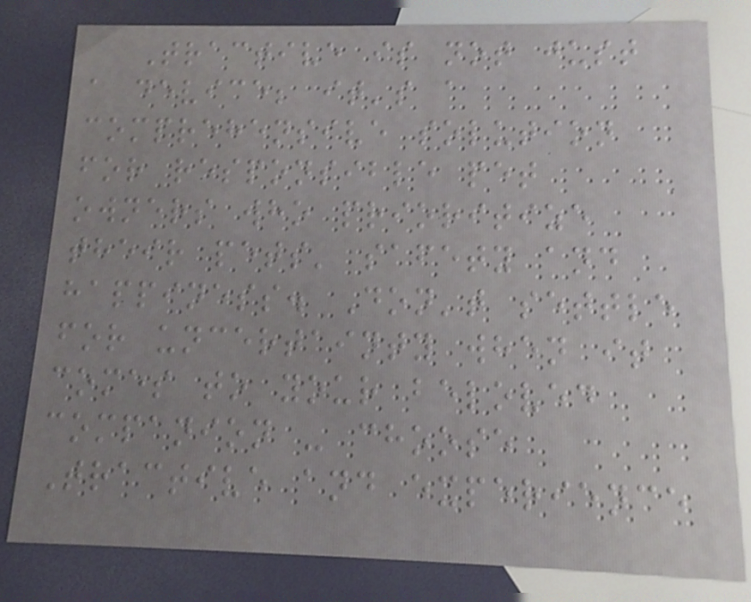Tractive is not just
a device; it's a
comprehensive solution
for responsible pet
owners who prioritize
their pets' safety and
happiness. Don't settle
for uncertainty when it
comes to your beloved
companion - choose
Tractive and experience
